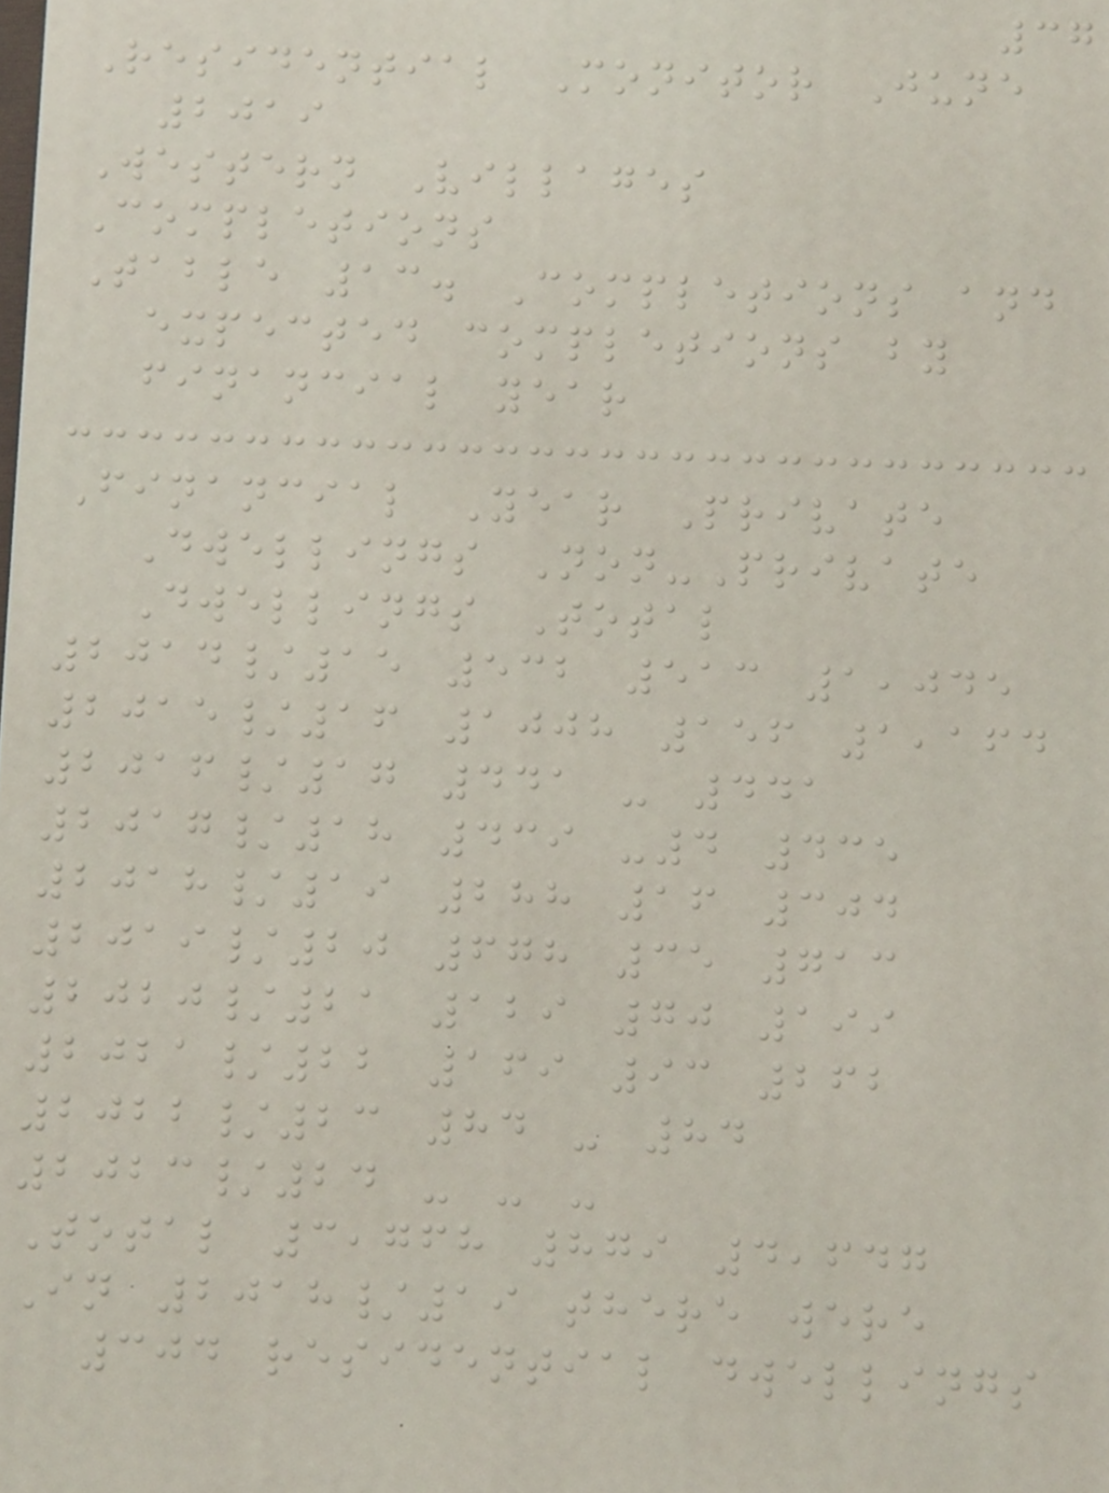37
Residential Monitor June
2019
Western Villages
Completions
Table 13. Completions and
expected completions by
financial year
Financial Year Private
Dwellings Non-Private
Dwellings Total
2014/15 532 513 1,045
2015/16 1008 156 1,164
2016/17 441 - 441
2017/18 439 -4 435
2018/19 288 16 304
2019/20 678 35 713
2020/21 129 70 199
2021/22 169 93 262
2022/23 84 - 84
2023/24 - - -
Total 3,768 879 4,647
In 2018/19 there were
304 residential dwellings
